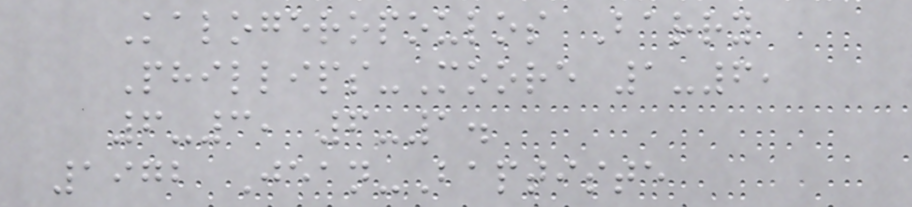Kalogeropoulos Barry
Phillips-Moore 1-6,
6-3, 6-1.
1972 Jean-Baptiste
